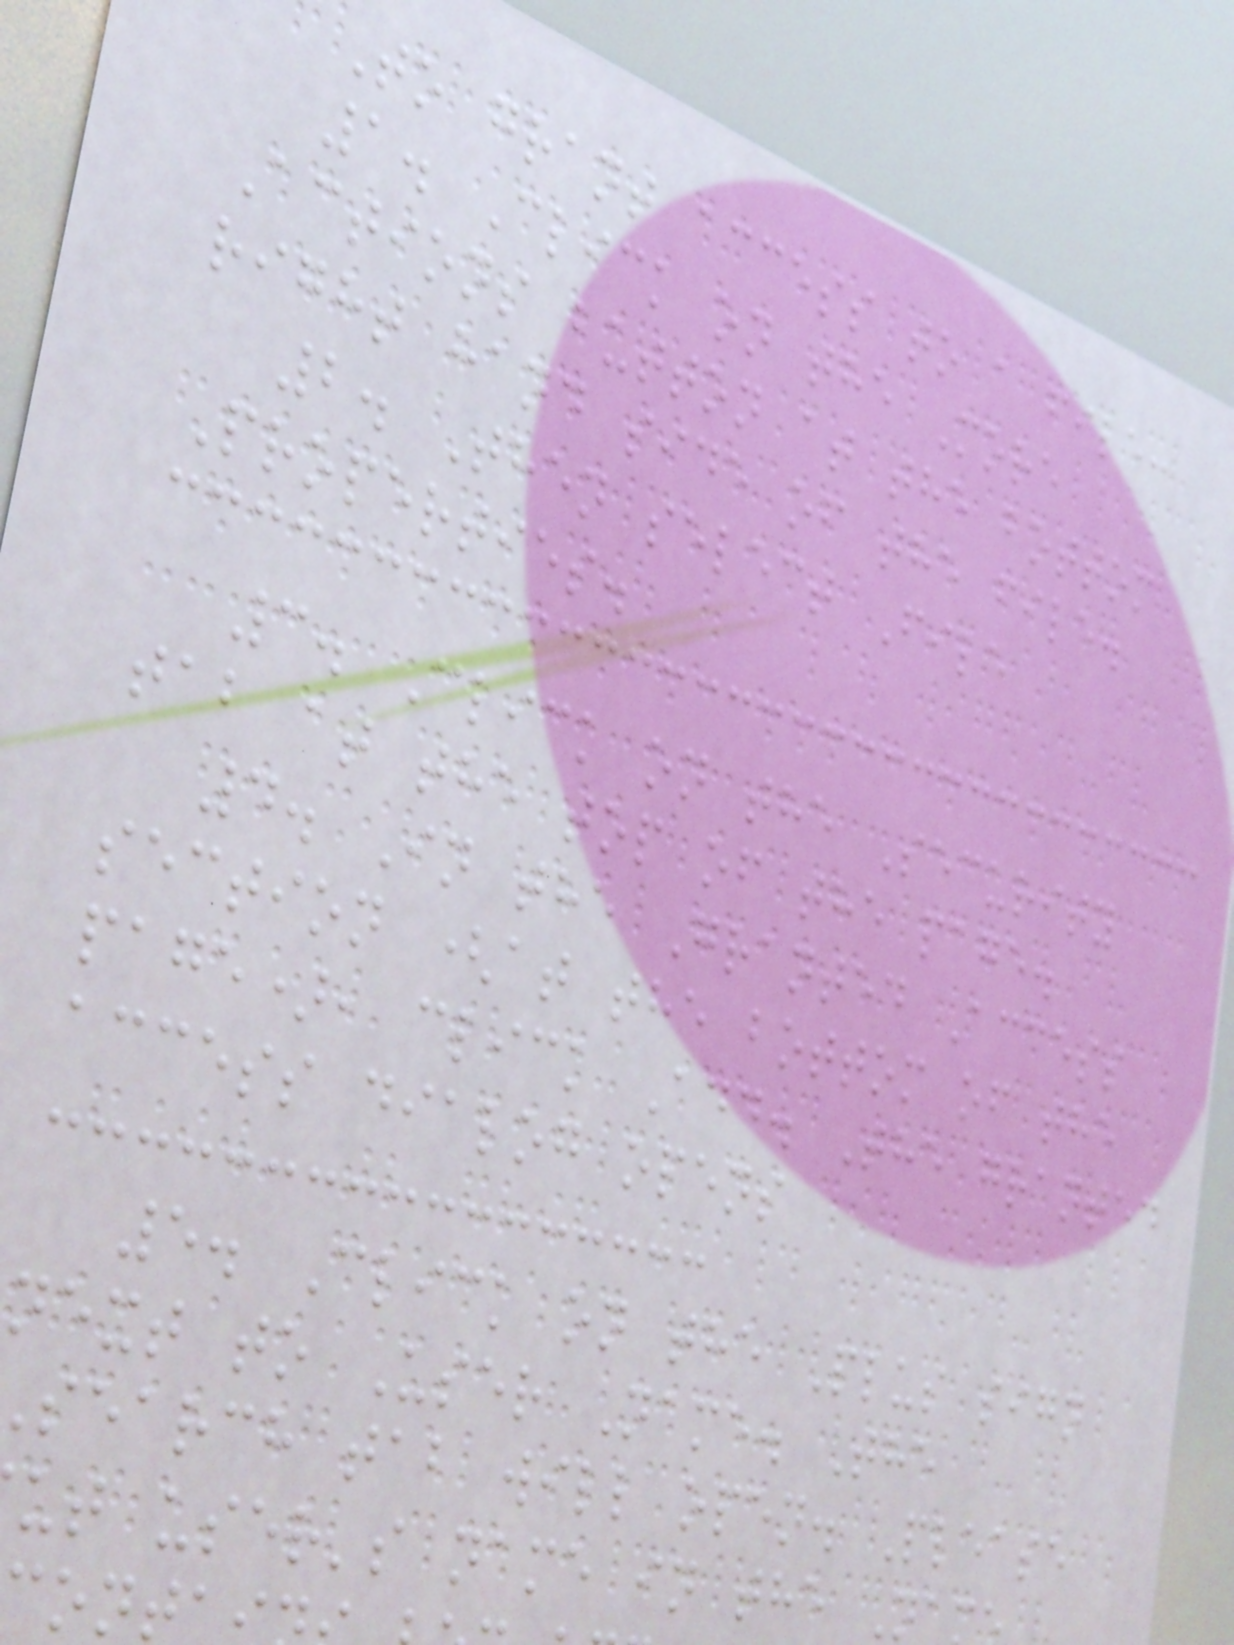To grant access to a file:
1. Click on the More
Actions button at the bottom
right hand side of the file.
2. Then select File
Properties.
3. Click on the Security
tab at the top of the page.
4. In the Granted Access
section (at the bottom of the
page), click Add. The granted
access dialog opens
5. Click on the Plus sign
next to User Name. The
search tab will open. Please
ut user's name in the Na
